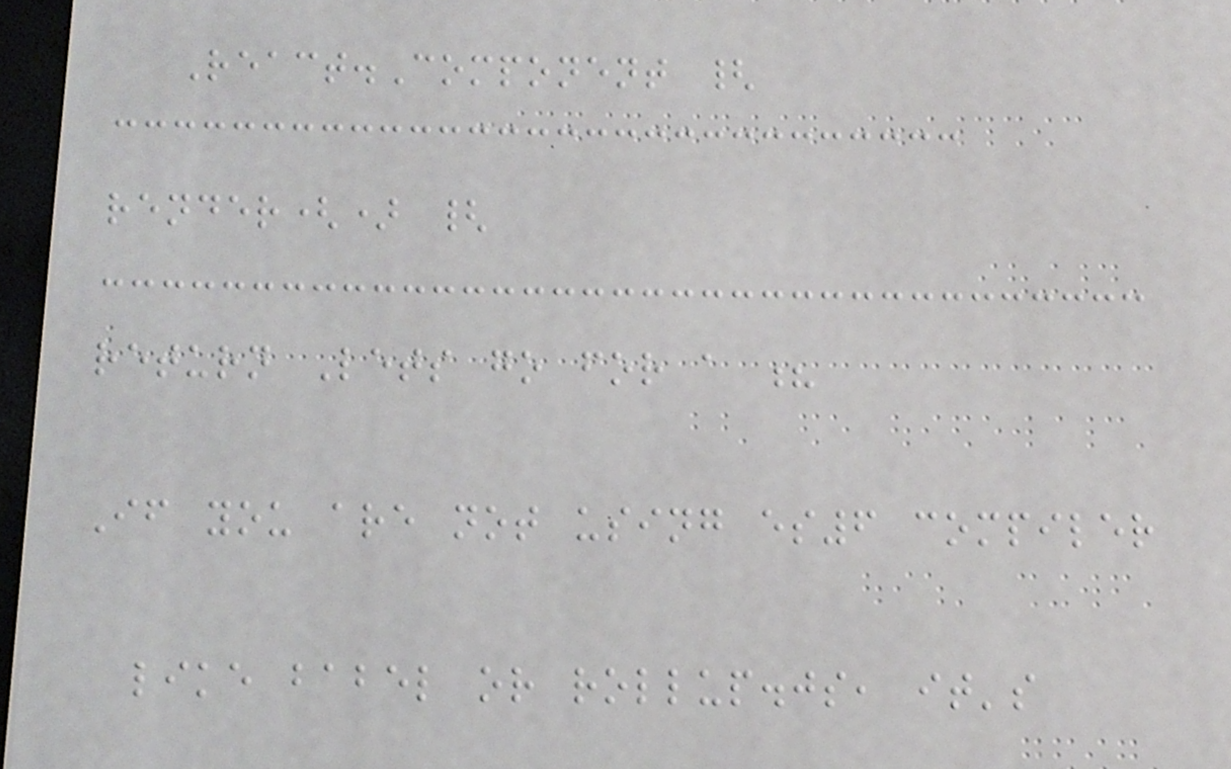React.Component {
render() {
return Lets go for a ?
If you are not using es6 compiler
like babel or rollup.js, it's
